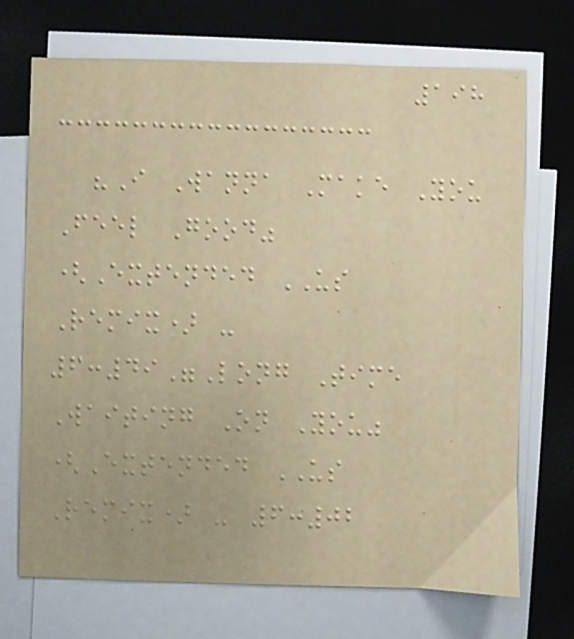198
"I Wanna Make You
Feel Good"
(Extended US
Remix) -
6:49"Long Time
Waiting On You"
(Extended US
Remix) - 6:02
